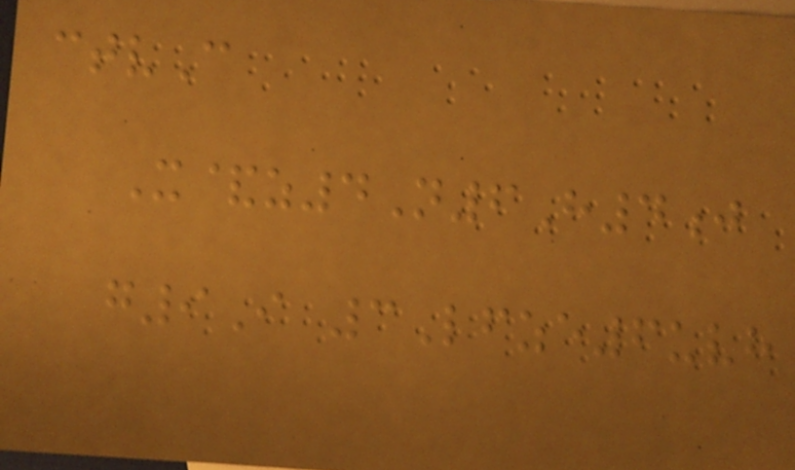ctvC
X&z4N6H4j
g9I 3Lfze6uvh
